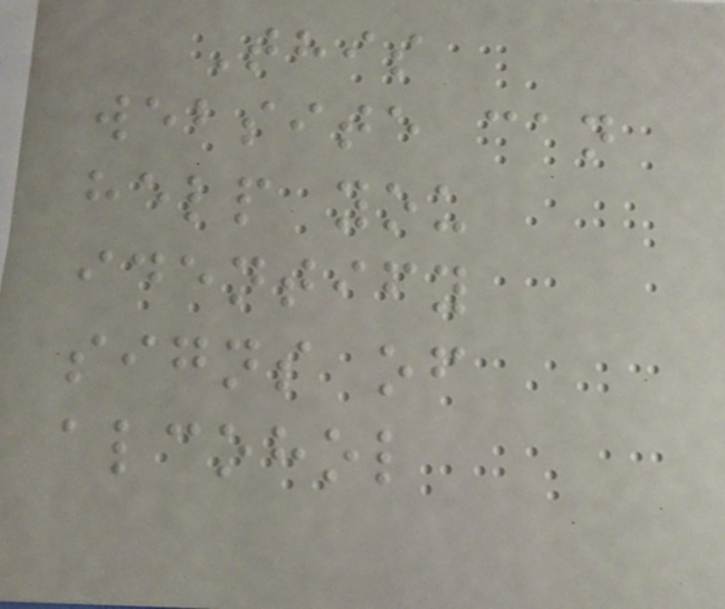This
website can
help you
identify
signs of
alcohol
